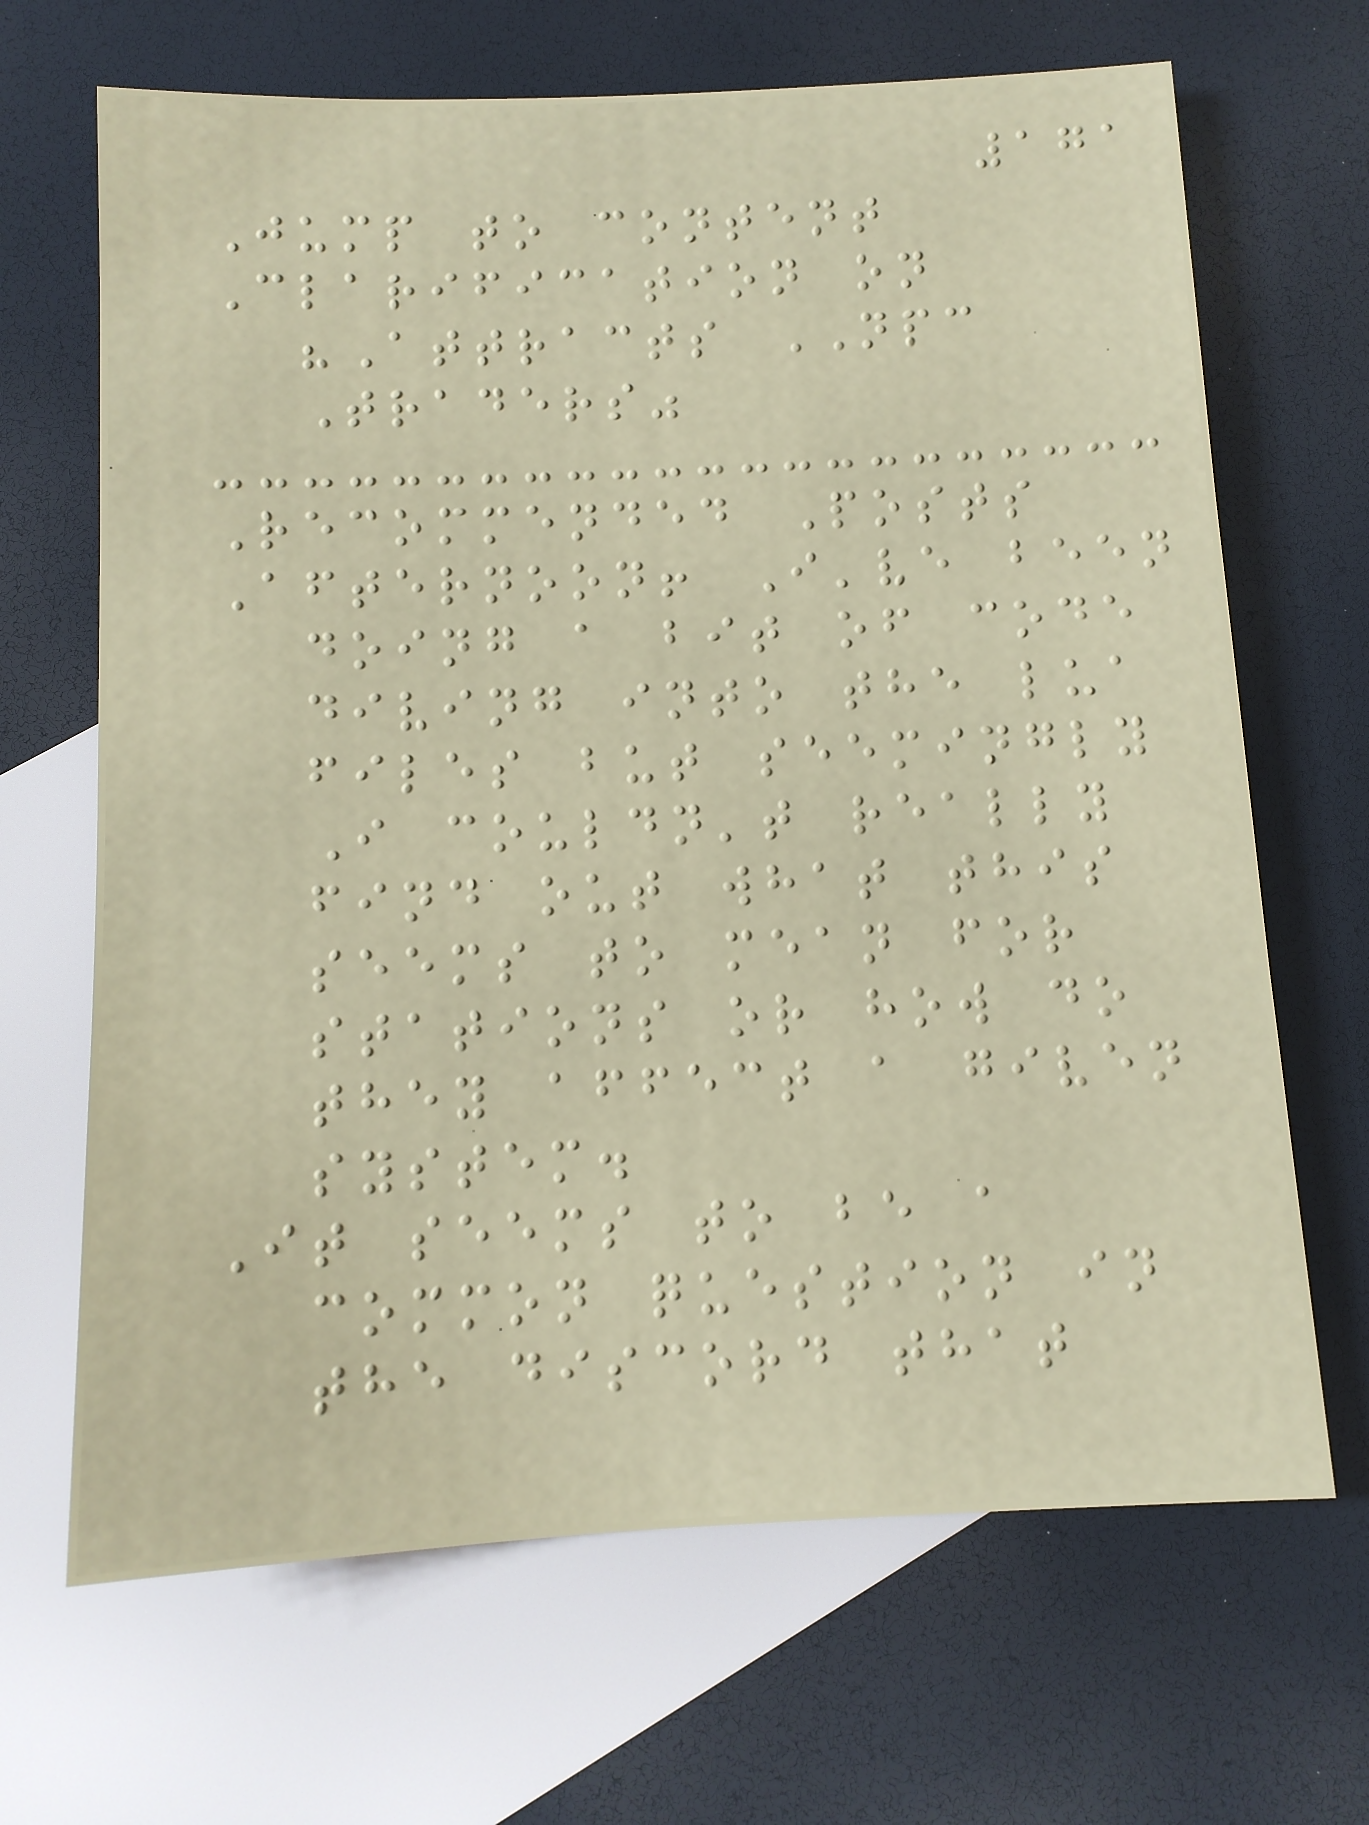171
Jump to content
Clarification on
"Attracts NPC
Traders"
Recommended Posts
Afternoon! I've been
doing a bit of code
diving into the lua
files but seemingly
I couldn't really
find out what this
seems to mean for
stations or how do
they affect a given
system.
It seems to be a
common question in
the discord that
